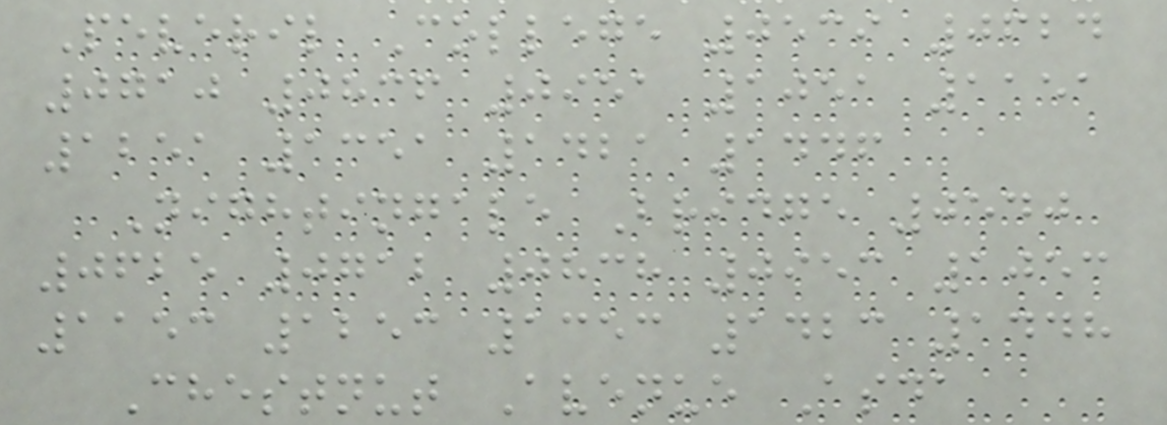Peveril College 0539 0624
0710 0836 0951 1051 1151
1251 1351 1421 1446
Nightingale Bridge 0540
0625 0712 0838 0953 1053
1153 1253 1353 1423 1448
Chestnut Avenue Asda
